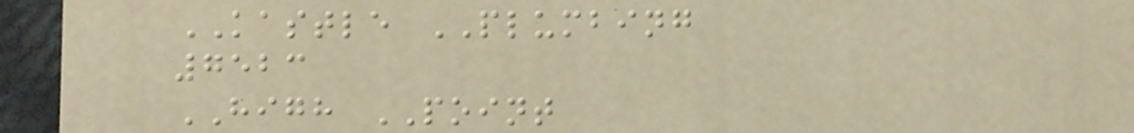KASTLE PLUMBING
7523
HIGH POINT
